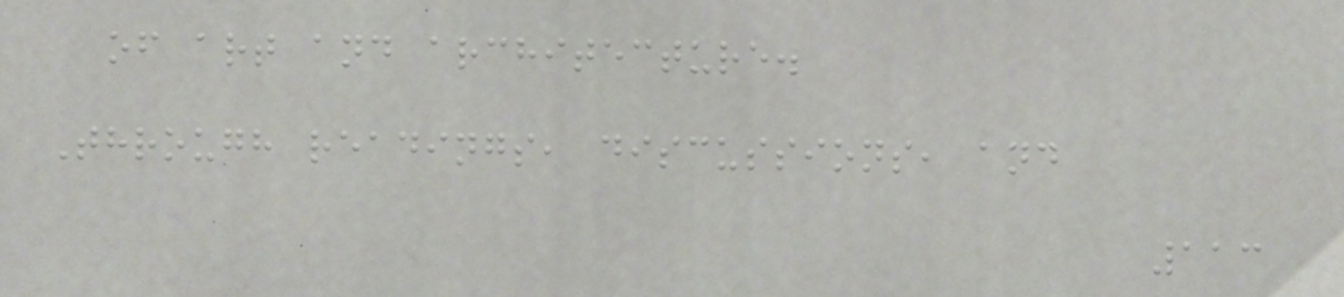of art and architecture.
Through readings, discussions, and
113
